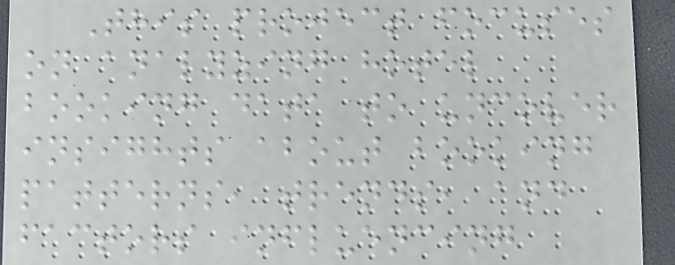This project focuses
on analyzing hotel
booking data to uncover
insights about booking
patterns, trends, and
factors influencing
